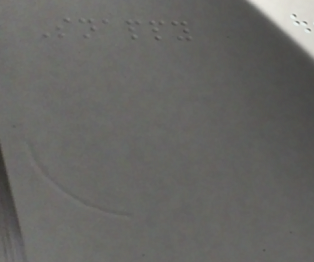Snappy
